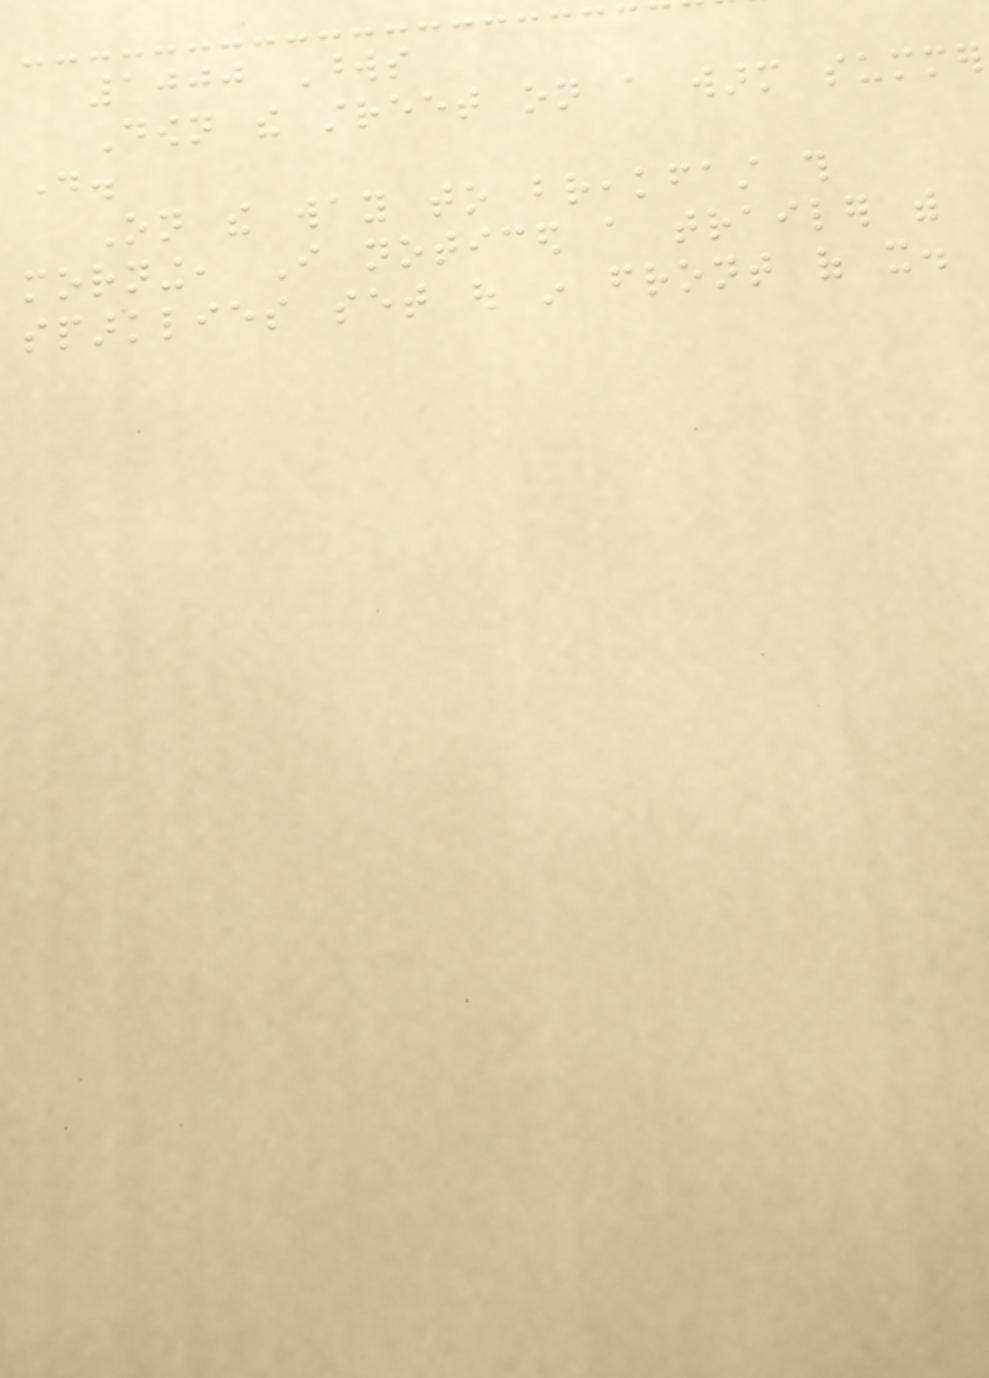1000 Words
Down the street on a warm summer
day.
On the way to breakfast this
morning, I noticed a trailer with
sparklies set out in front of it.
